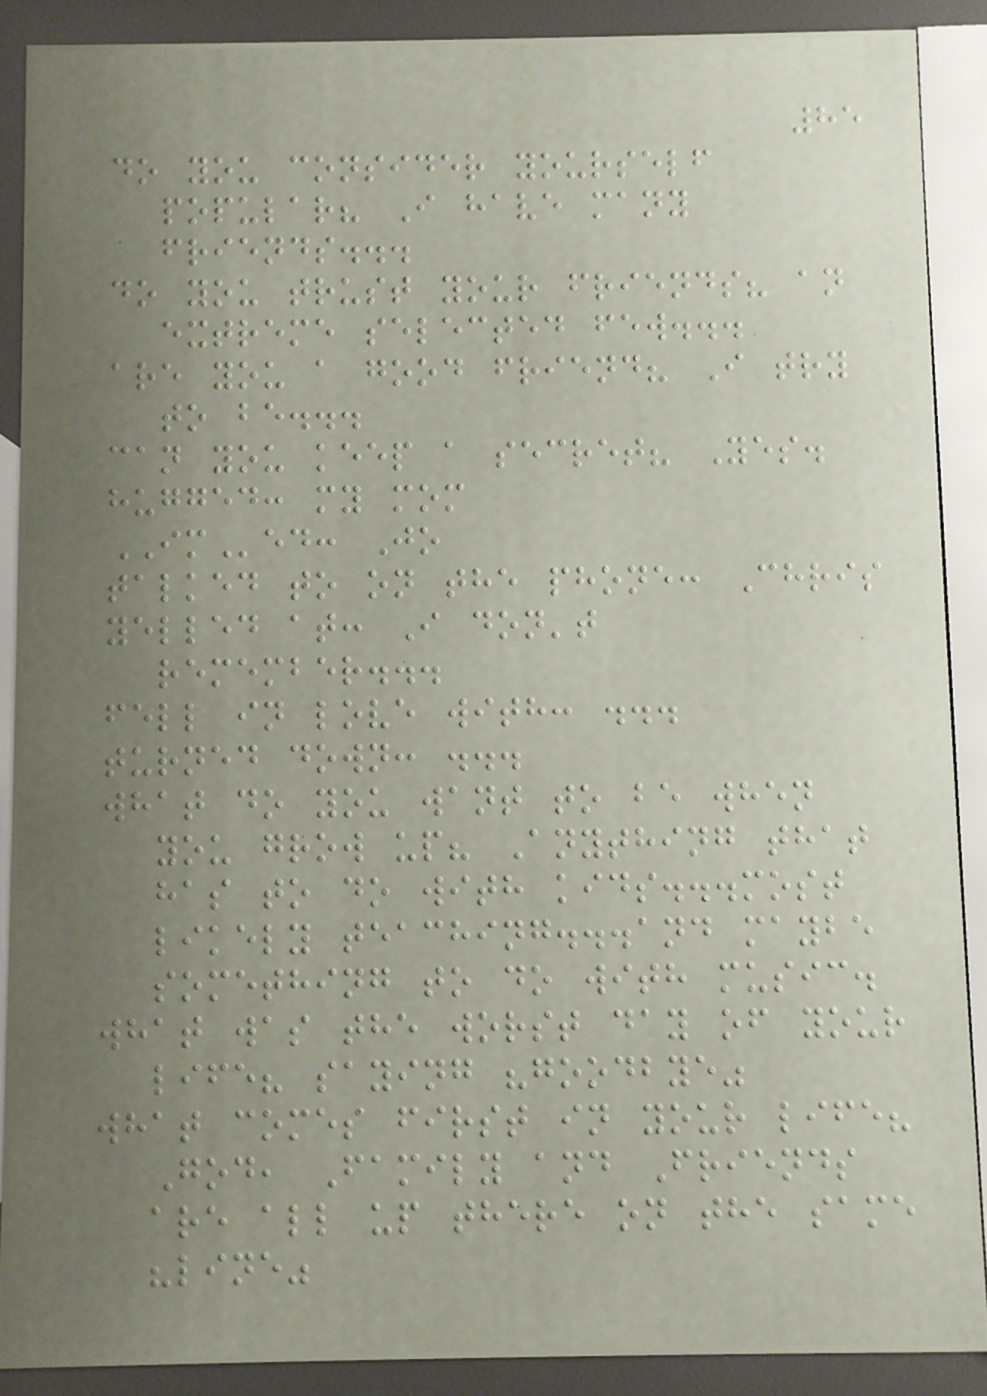85
do you consider yourself
popular? I have many
friends...
do you trust your friends? an
extreme selected few...
are you a good friend? I try
to be...
can you keep a secret? Yes.
hugged: my mom
IMed: Jo
talked to on the phone: Chris
yelled at: I don't
remember...
fell in love with: ...
turned down: ...
what do you want to be when
you grow up? Anything that
has to do with kids...most
likely teaching...and maybe
something to do with music.
what was the worst day of your
life? saying "goodbye"
what comes first in your life?
God, Family and Friends
are all up there on the same
"line"
